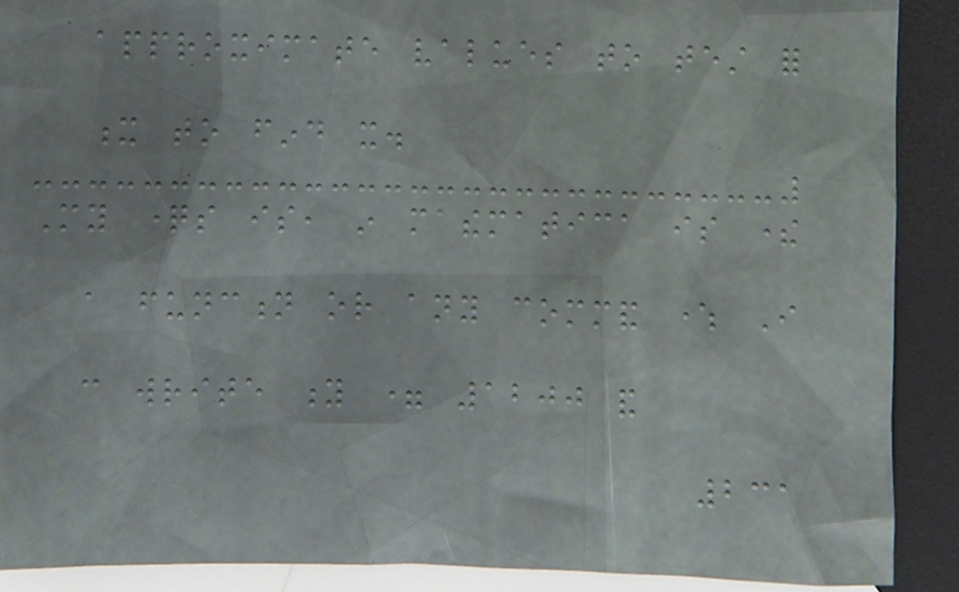approximate values to test for
x to find it.
My questions is, in mathematica is there
a function or any command where I
can write y = 1200 and
231
